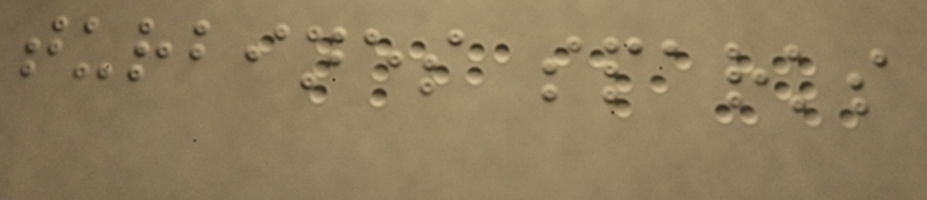turbines sparks
